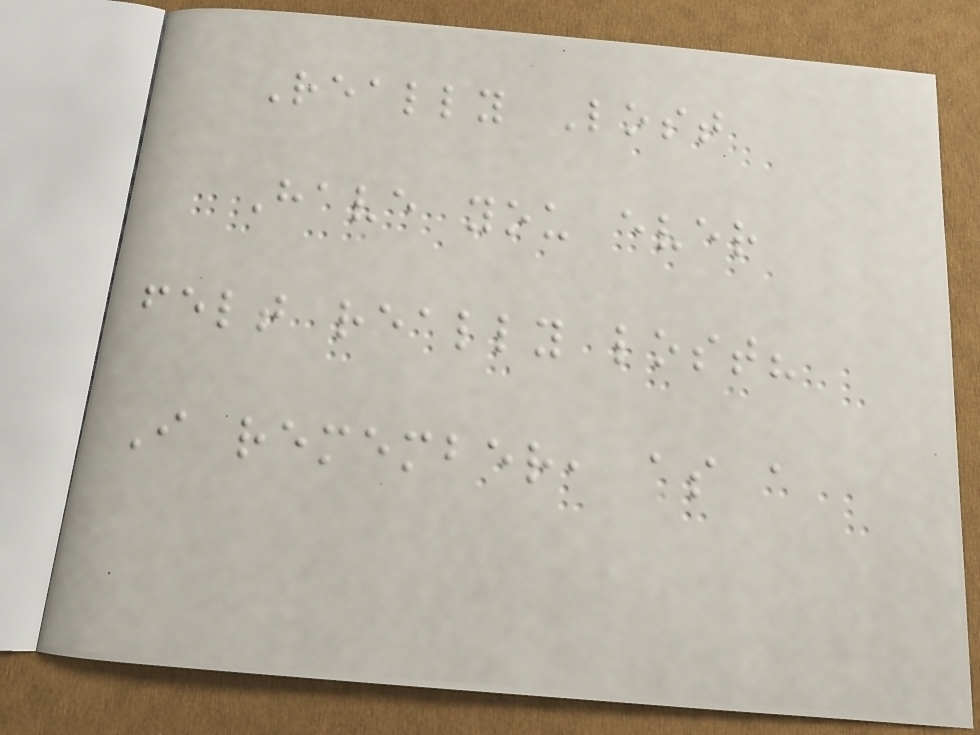Really Lost
Have you ever
felt really lost?
I remember, as a
